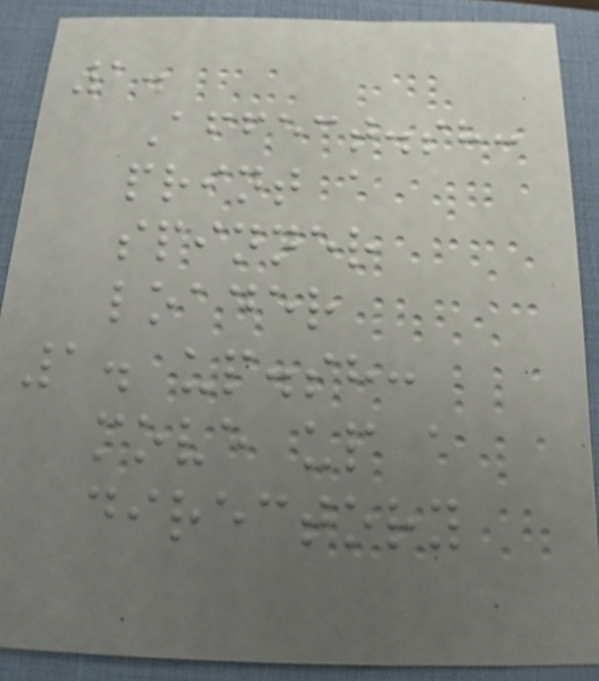1.
Affect.sh:
print a
spinner
loader
1. up.sh:
move up a
directory
